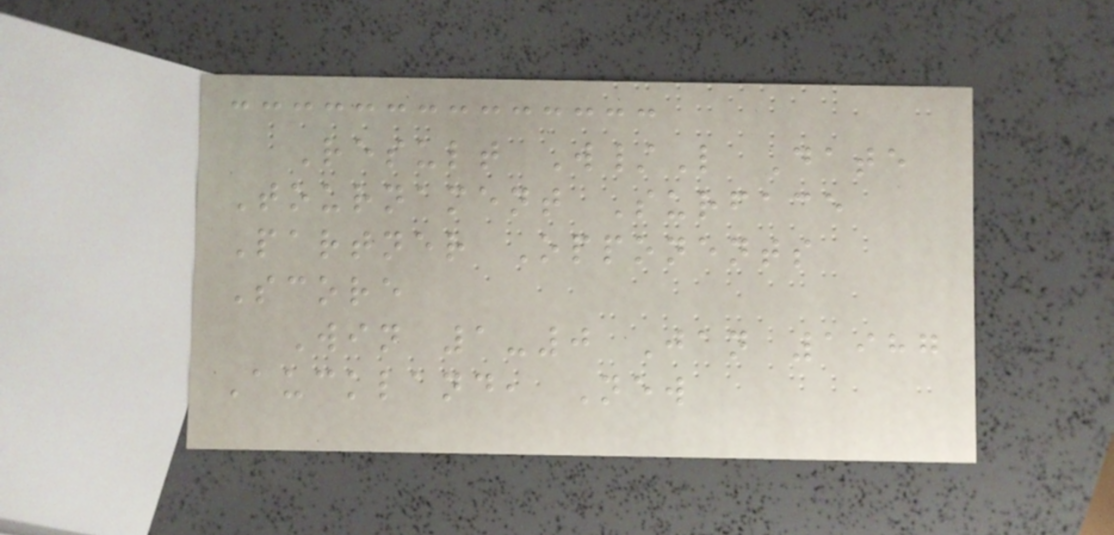Result W/L Date
Tournament Surface
Partner Opponents
Score
Win 1-0 Jan 1987
Auckland, New
